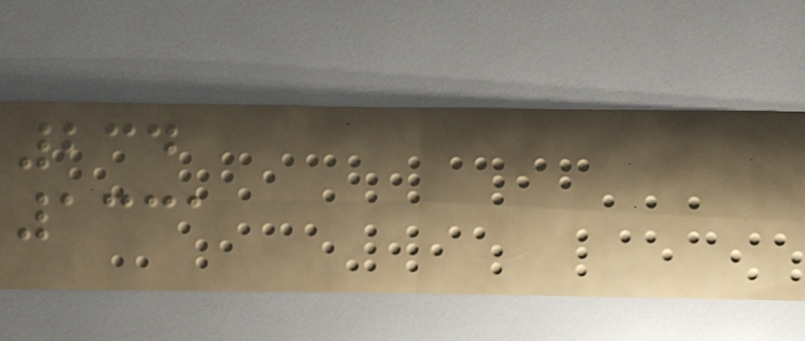234
1331
